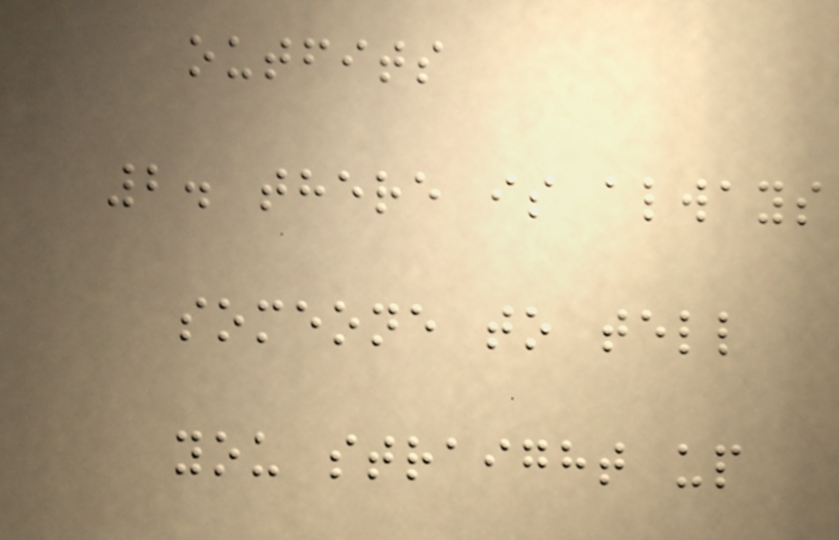outfits
2. there is always
someone to tell
you straight up
